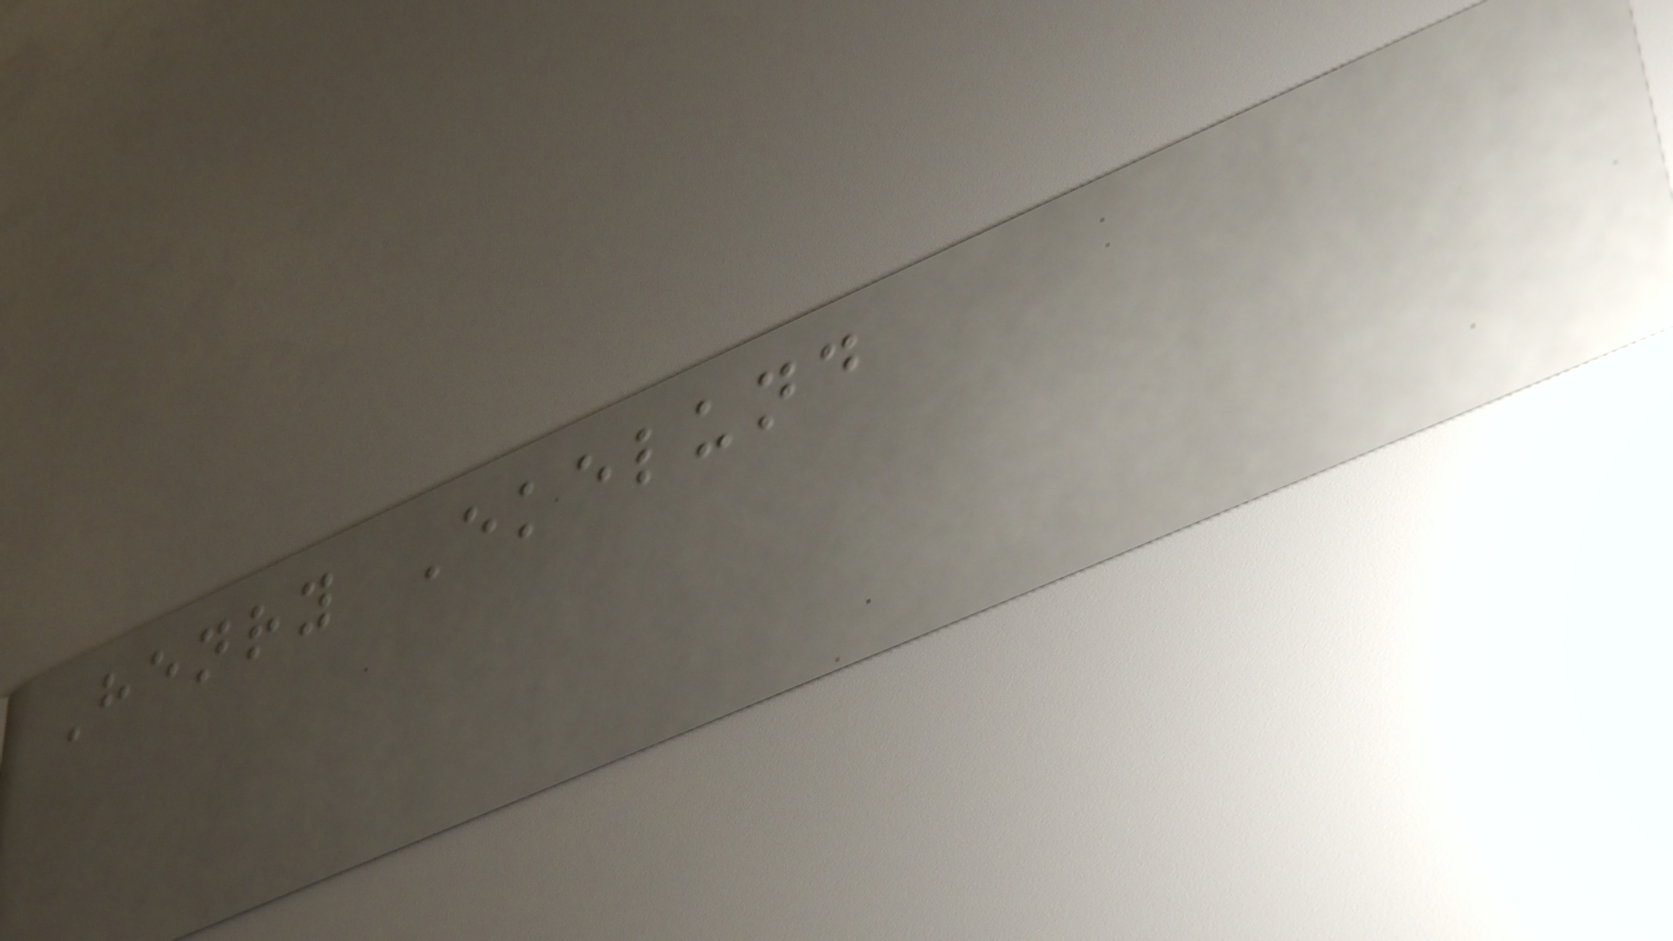Henry Ekelund
